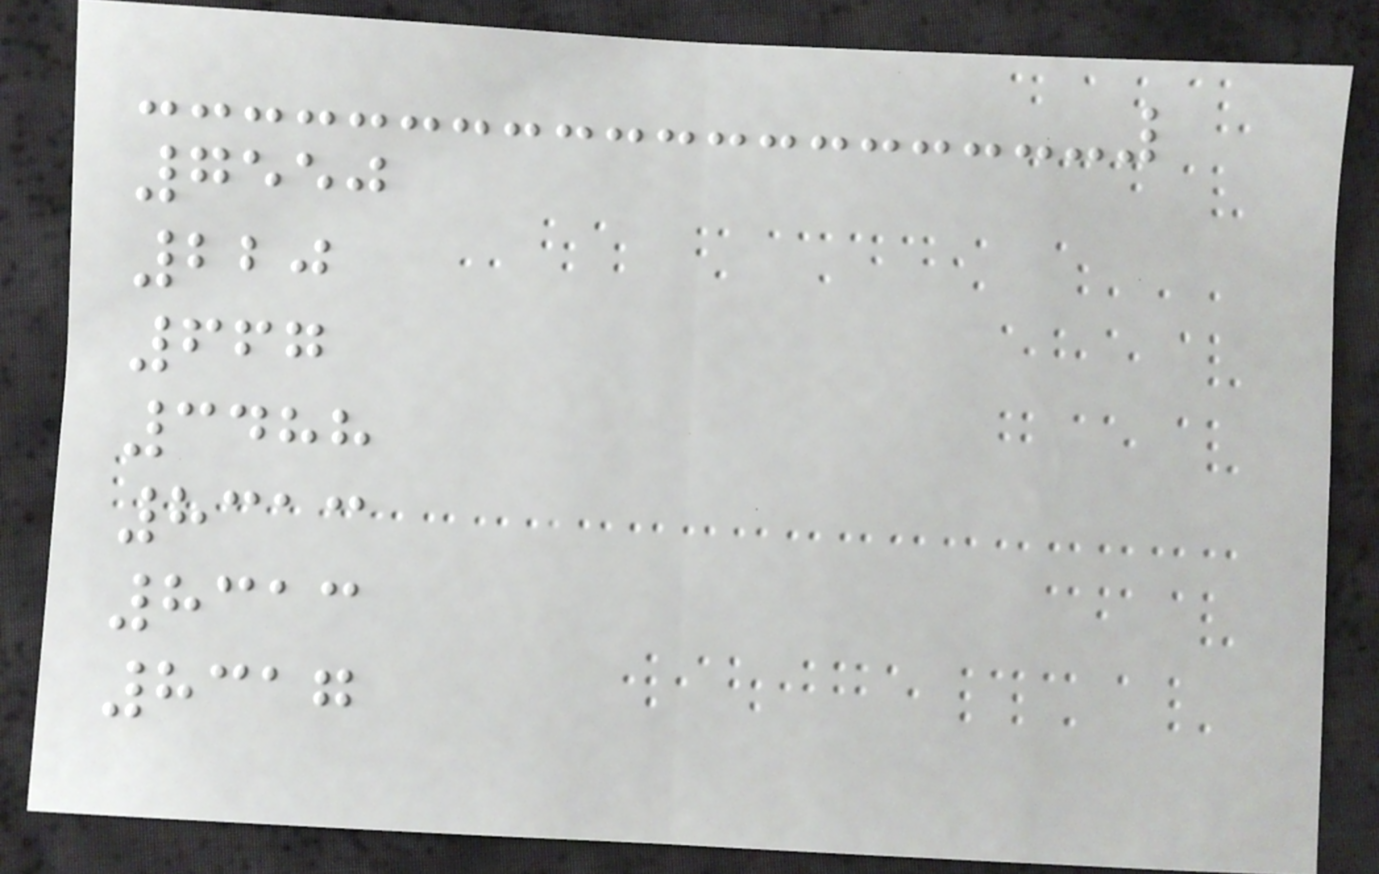7550
220
667
3488
8313
8313
8317
